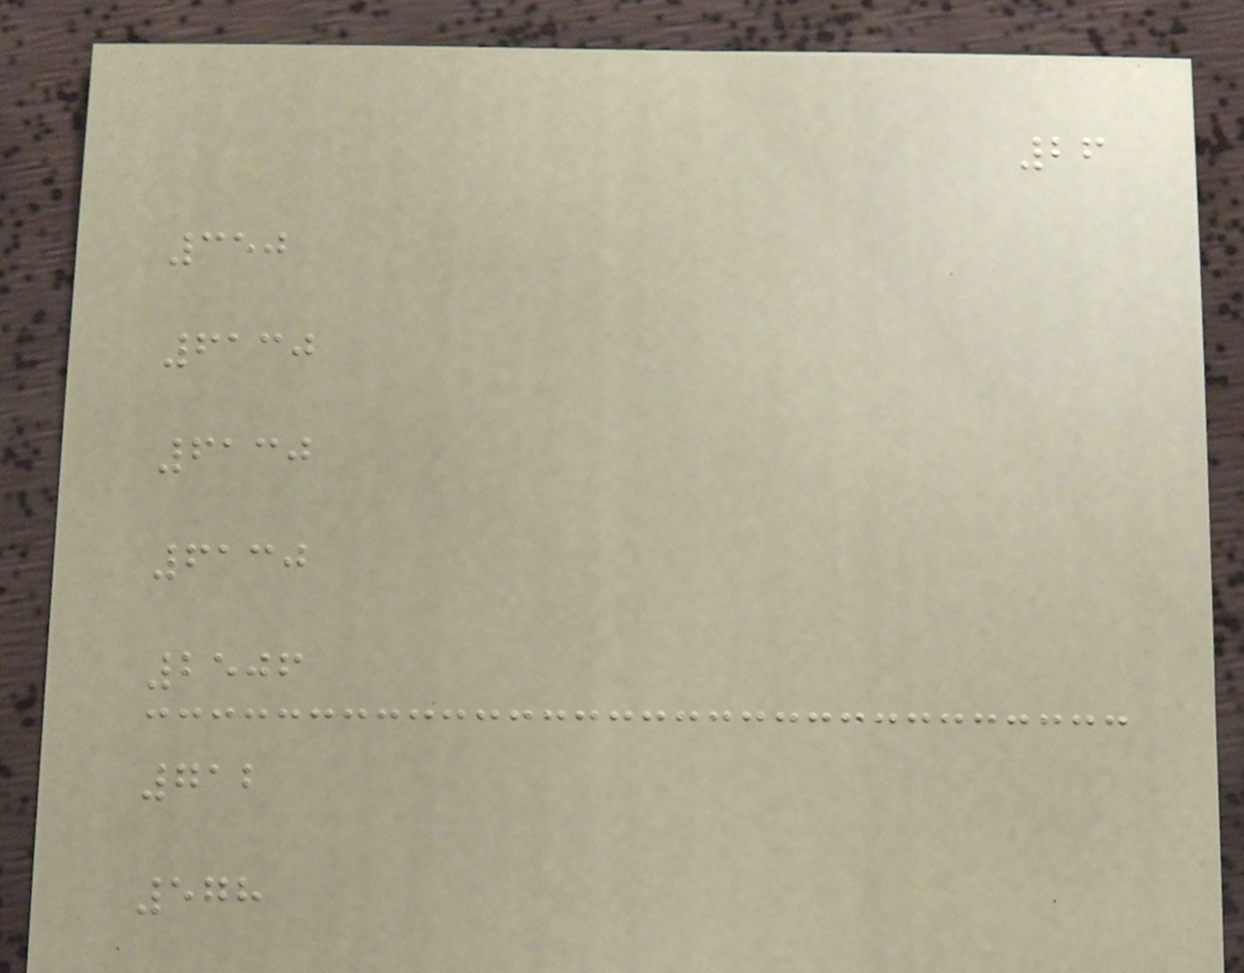26
350
6130
6130
6130
2506
712
578
